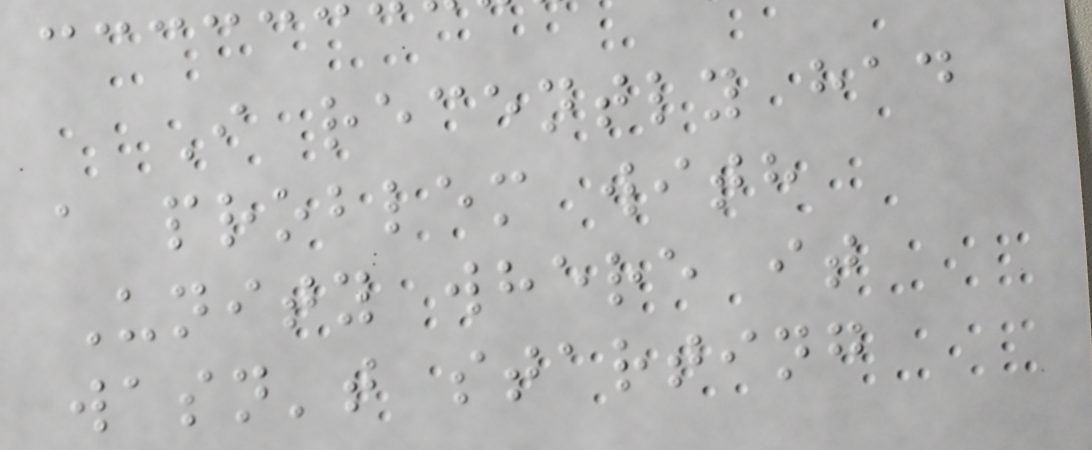I recently had
a problem with
Unity where it
wasn't starting
